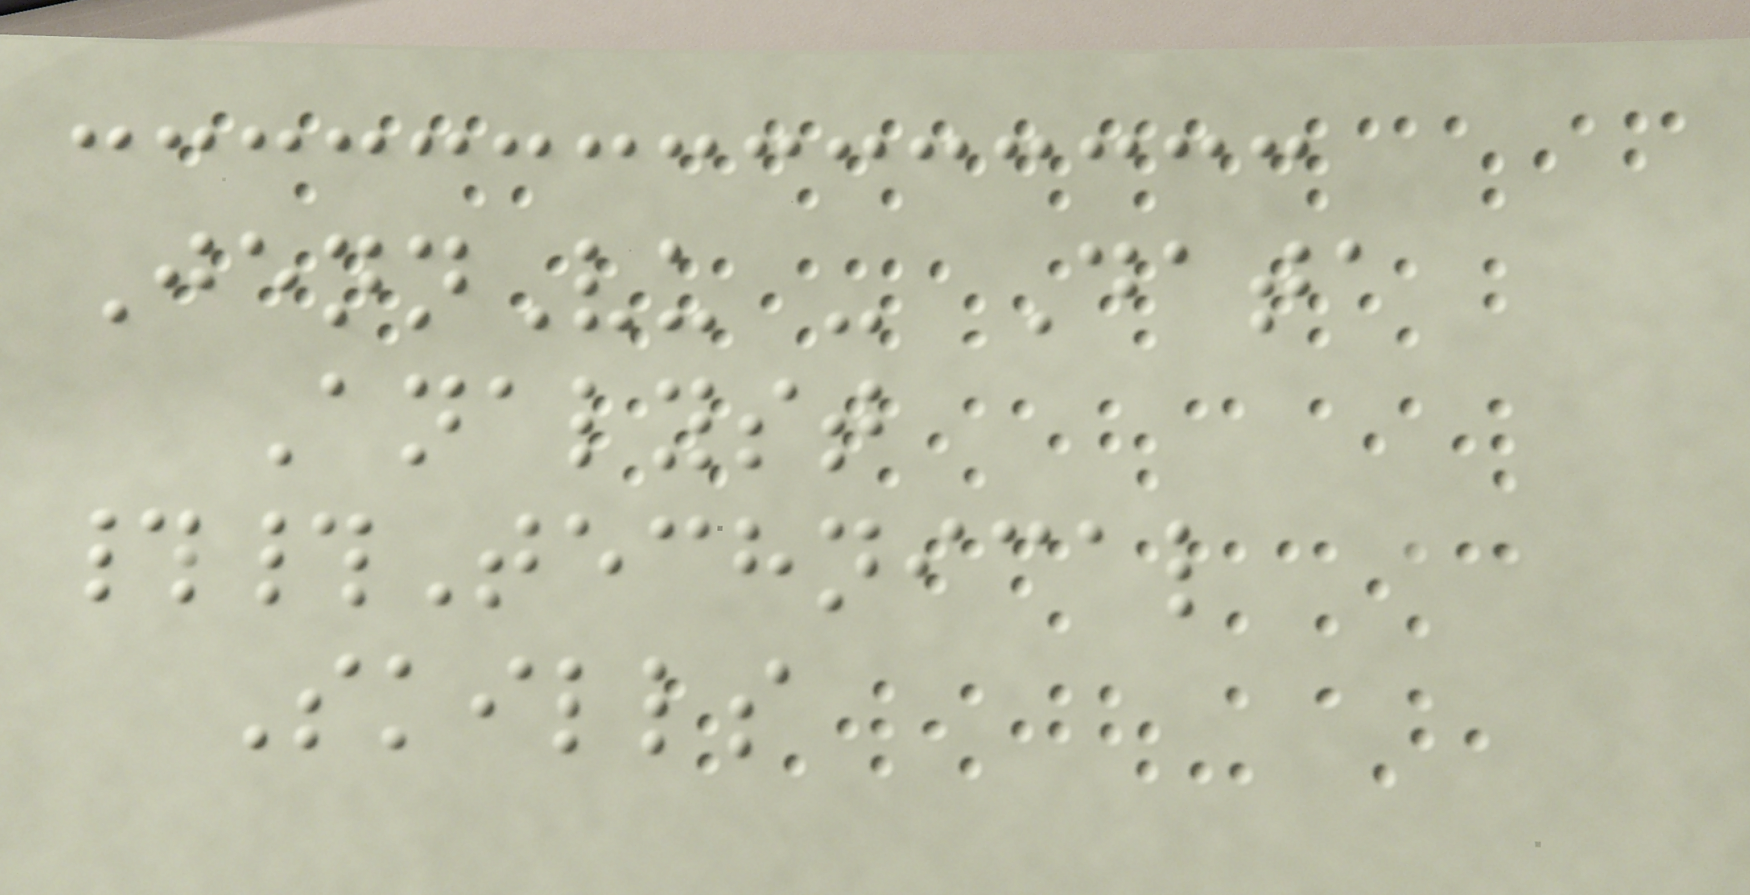JennVu - Data
Analyst
##Technical
Skills
